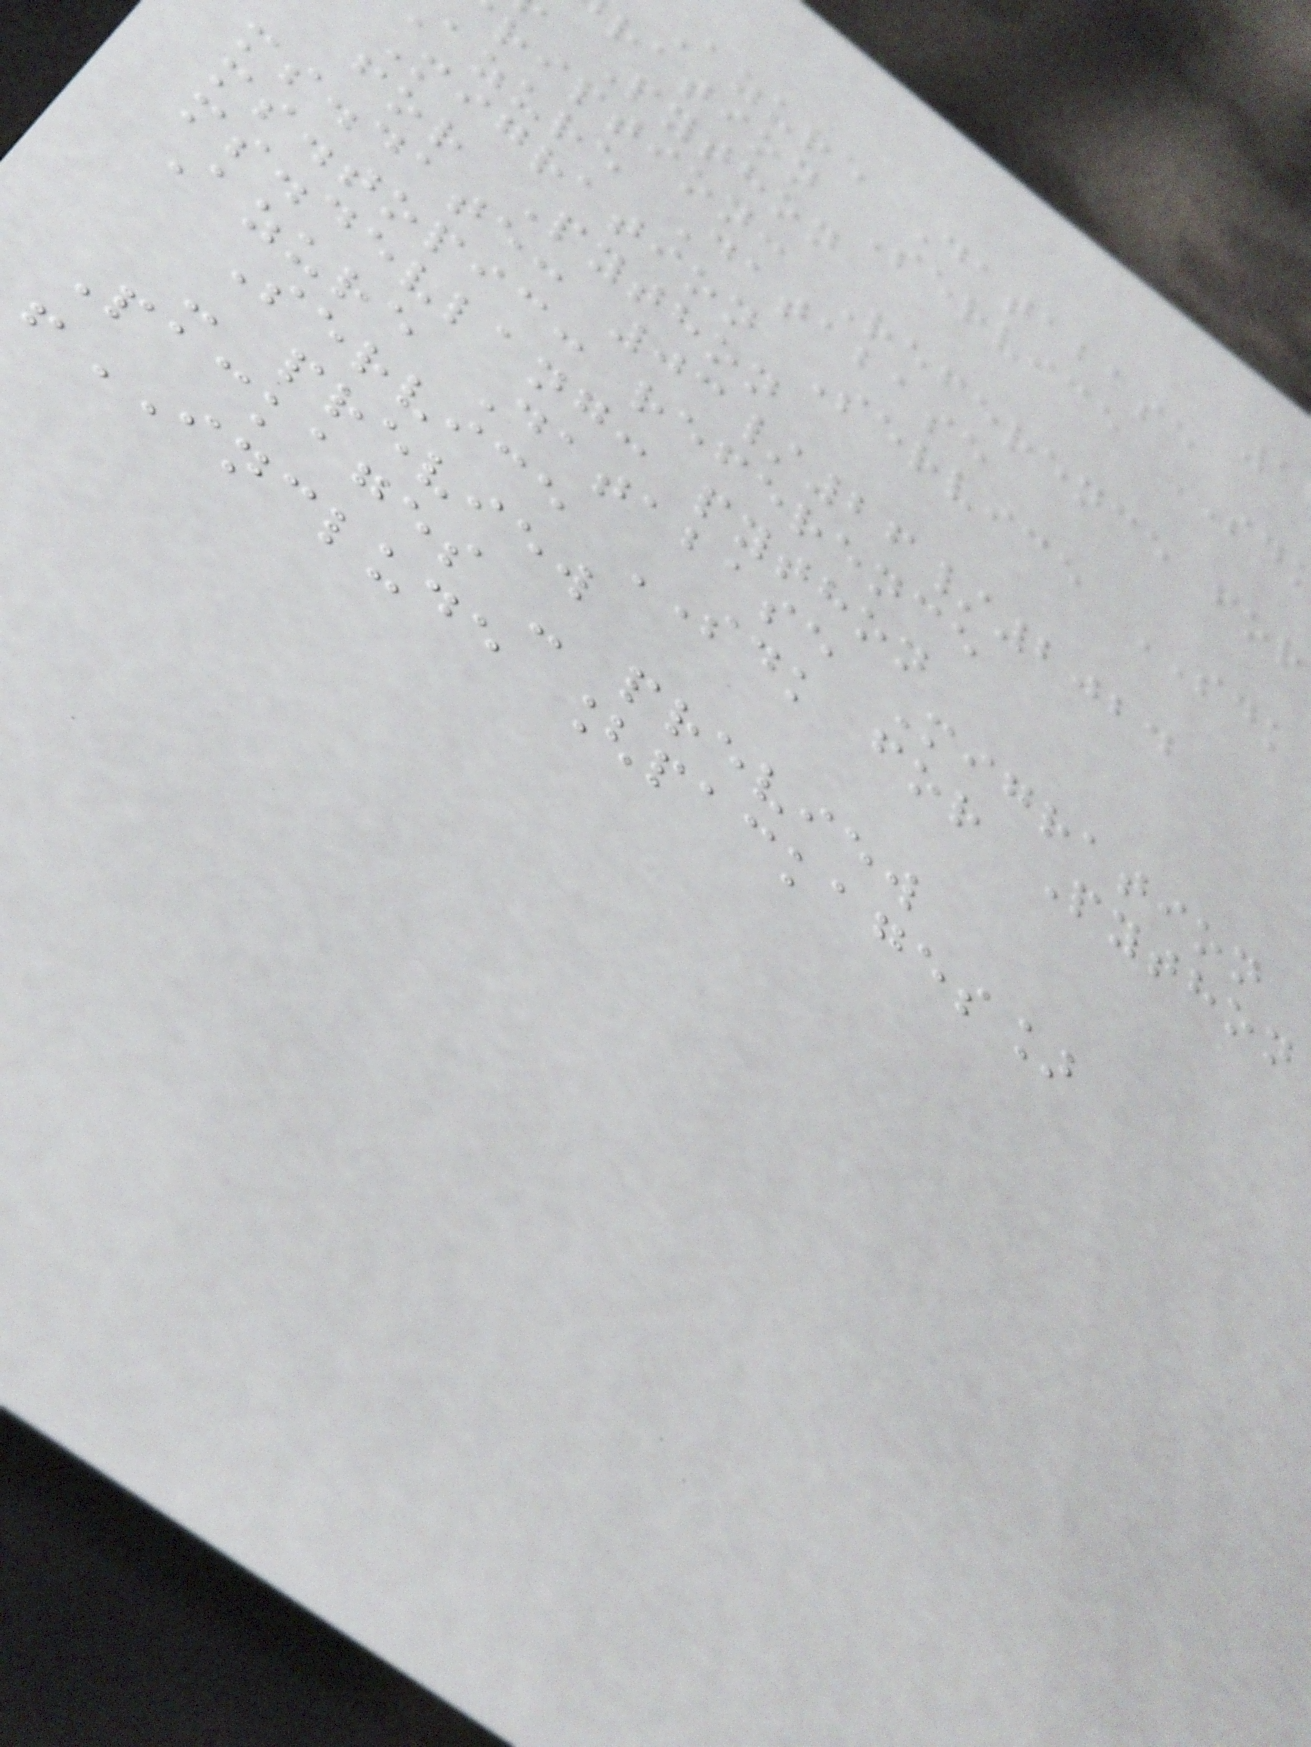Azure Database
ration Service SD
Python
ription: Reference for
azure Database
Migration Service SDK
for Python
ms.date: 03/26/2024
ms.topic: reference
ms.devlang: python
Azure Database Migration
Service SDK for Python
- preview
Packages - preview
!INCLUDE [packages]
